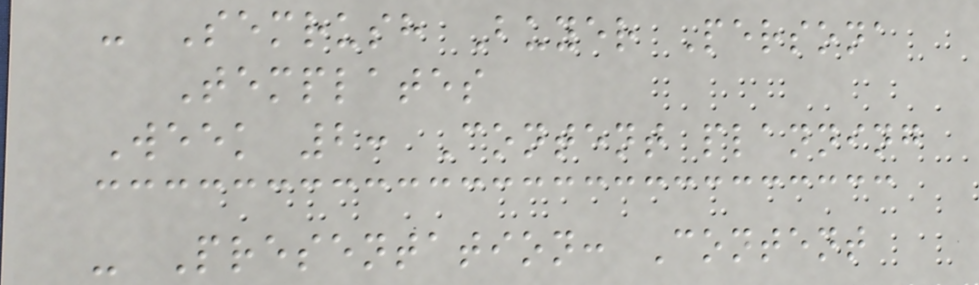- Semrush Buyer Persona
Templates
Week 2: Content planning
- Presentation: Content
